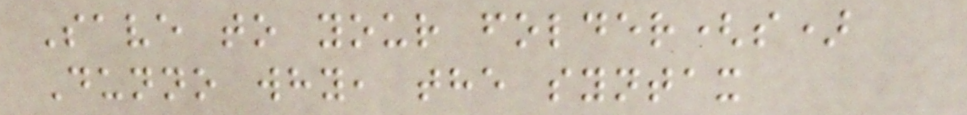Save to your folder(s)
Dunno why, the syntax
